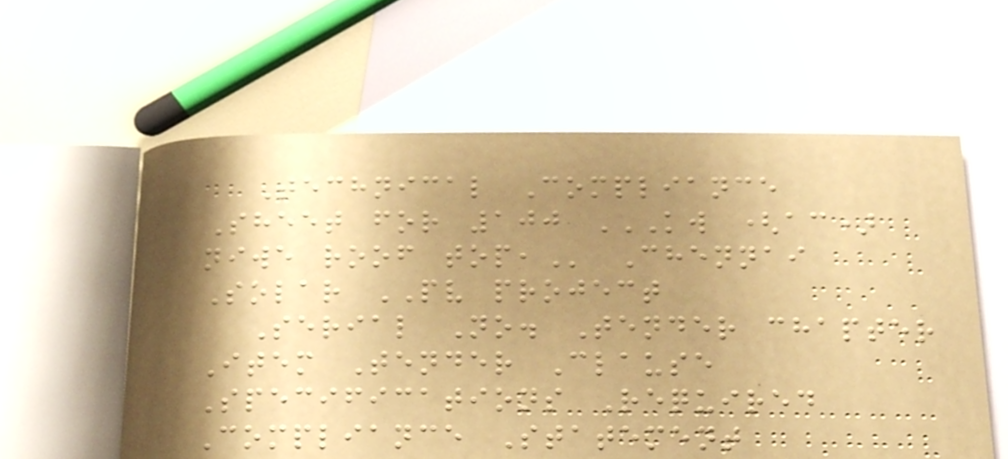Technical Compliance
Sheet for 100 KW (AC)
NIWE ROOF TOP, Chennai
Solar PV project
Serial No. Tender chapter
Item Tender Clause
Specifications Required
Compliance Statement
